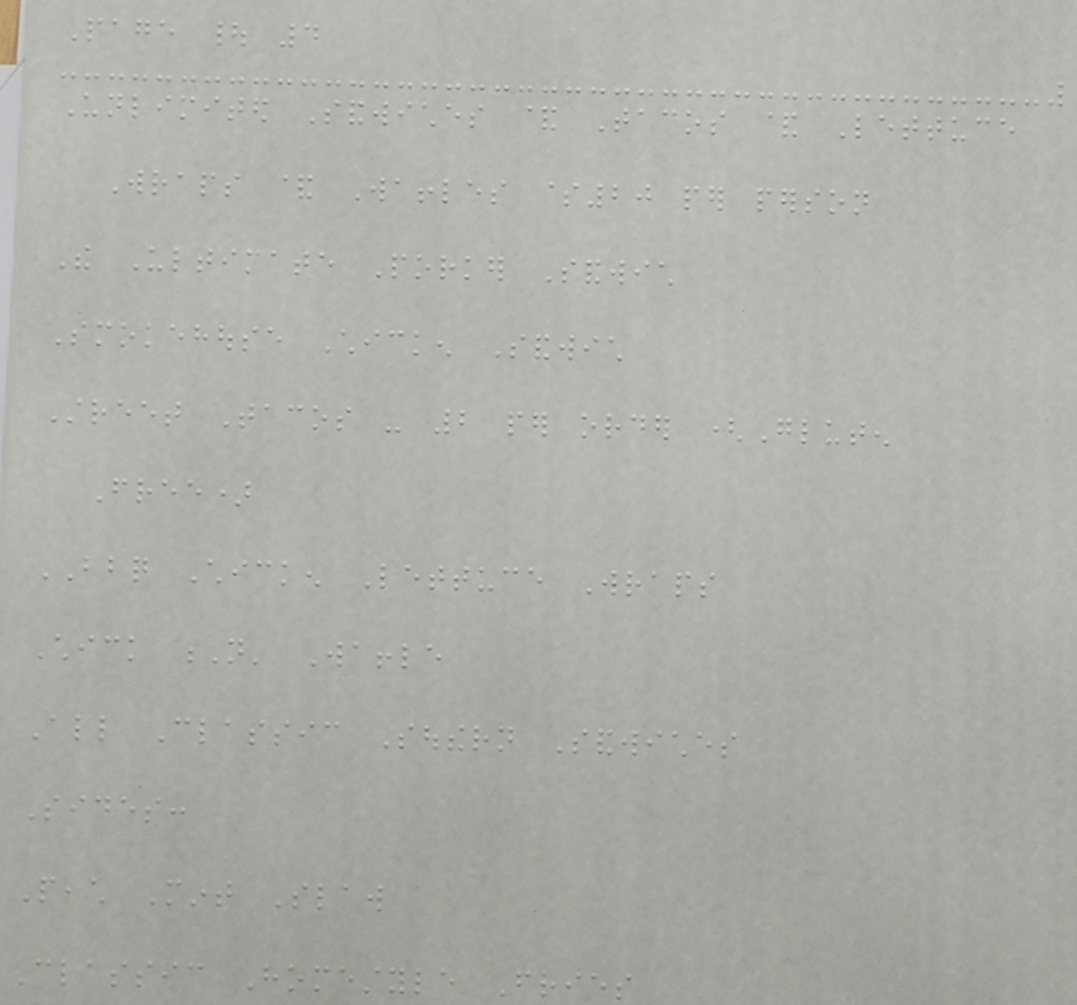Page | 4
Unlimited Sandwiches & Tacos & Lettuce
Wraps & Waffles $20 per person
The Ultimate Porker Sandwich
Smokehouse Chicken Sandwich
Street Tacos - 2 per order (Gluten
Free)
BBQ Chicken Lettuce Wraps
Chick N' Waffle
All Classic Southern Sandwiches
Sides:
Peach Mint Slaw
Classic Homestyle Fries
